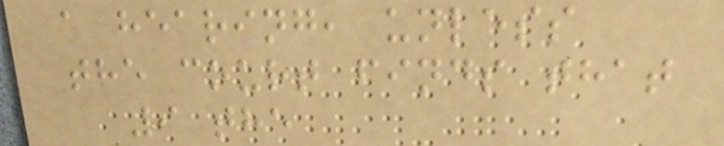a hearing, unless
the court finds that
9 the
